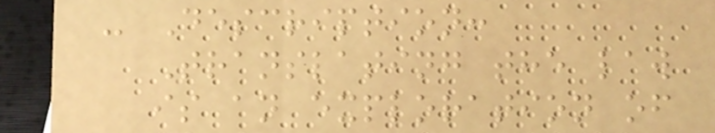- Description:
Translating the law
is an exploration of
